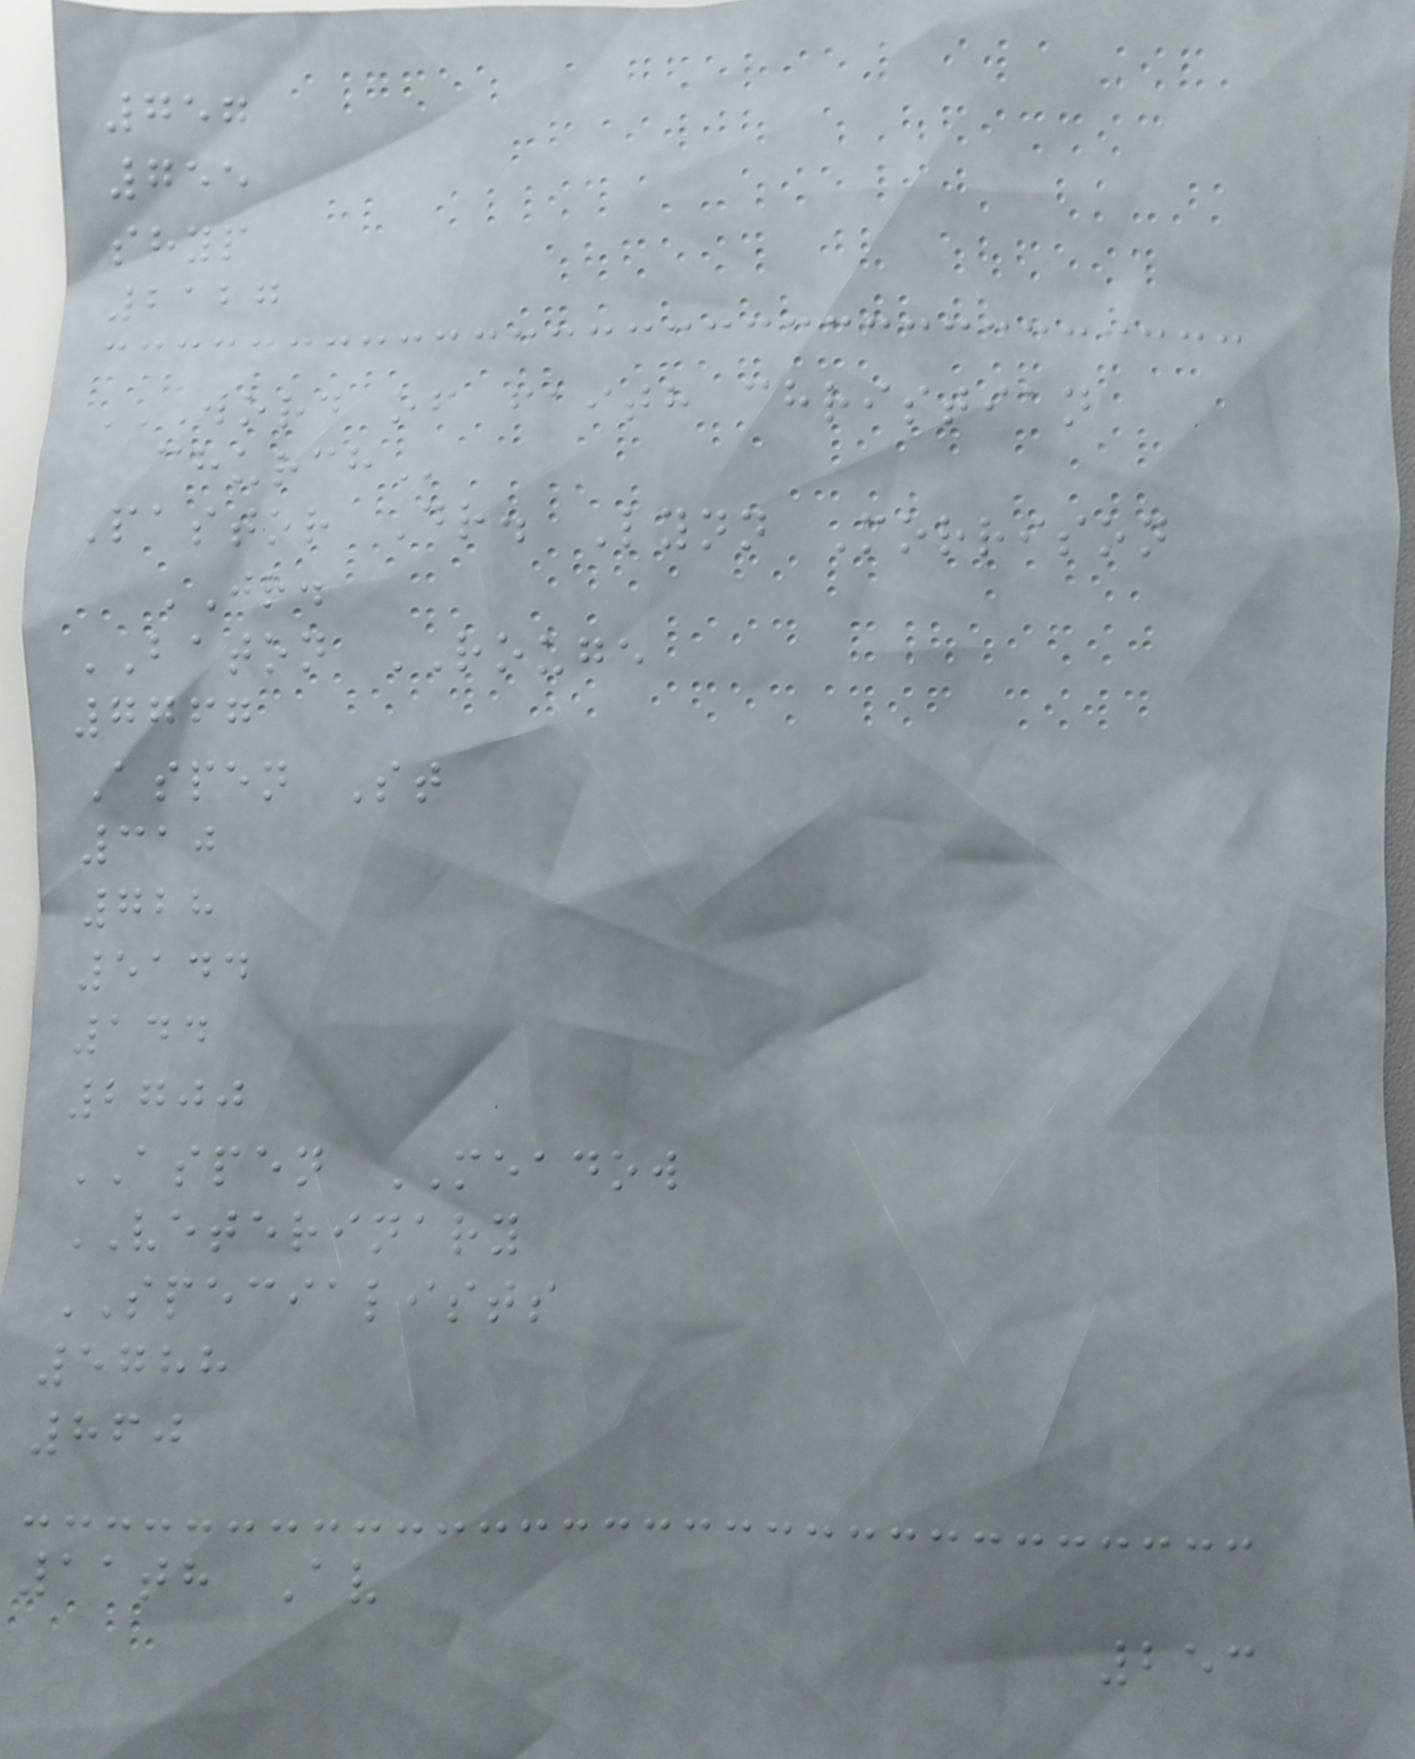757
755
shyp
2127
WORD OF FAITH CHRISTIAN
CHURCH
Pastor Dr. Lynn Morrison
JR.
BATON ROUGE
7767
Aspen St
310
728
5144
144
2700
ASPEN MEADOW
VETERINARY
SPECIALISTS
5788
860
11th Av
253
